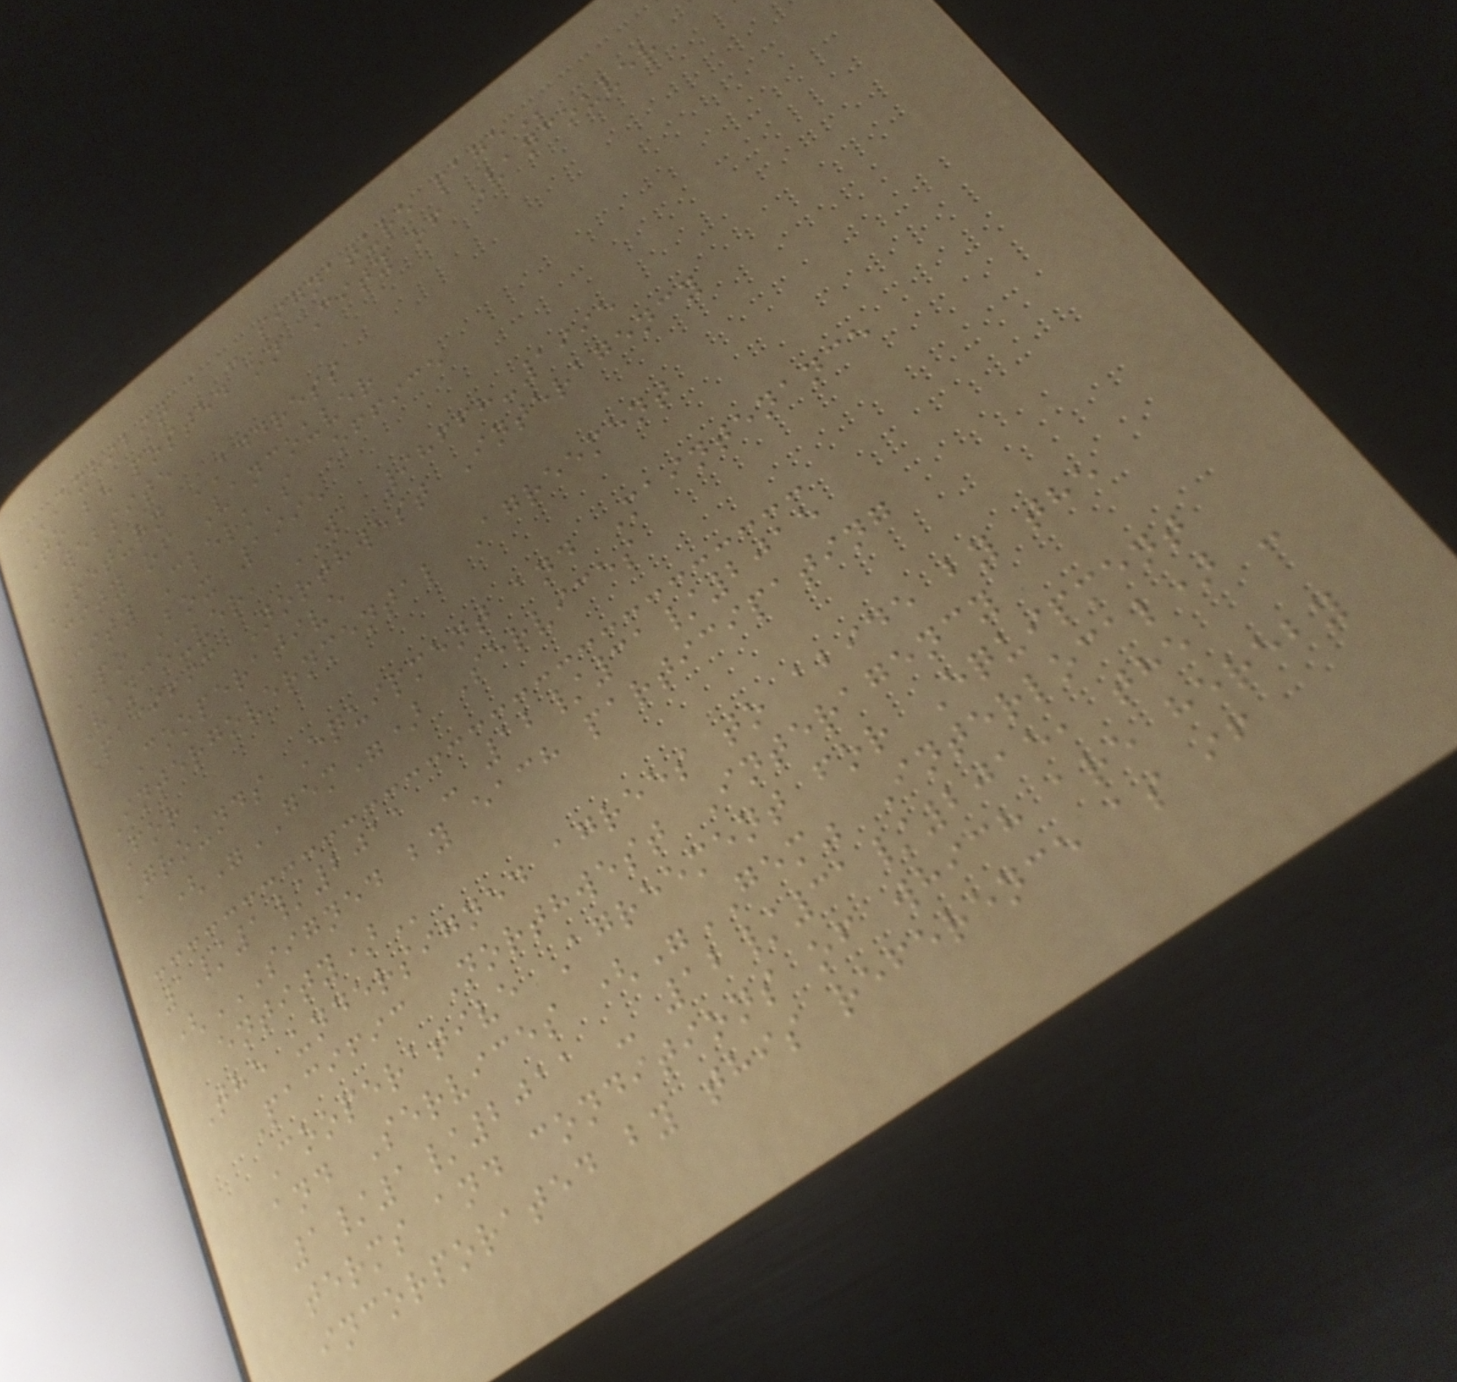EXHIBIT A - SIGNATURE PAGE
To be posted on City of Vancouver
website
RETURN ADDRESS
City of Vancouver
City Clerk's Office
PO Box 1995
Vancouver, WA 98668-1995
Pacific Northwest Interagency
Cooperative
Intergovernmental Agreement
For
Grounds Equipment and Maintenance
("GEM") Services
1/1/2011 - 12/31/2015
(SIGNED BY EACH PARTICIPATING
ENTITY)
The undersigned agrees to abide by the
Pacific Northwest Interagency
Cooperative Agreement for Equipment
and Services ("GEM" Interlocal) -
1/1/2011 - 12/31/2015, the
terms and conditions of which are hereby
incorporated by this reference as if
